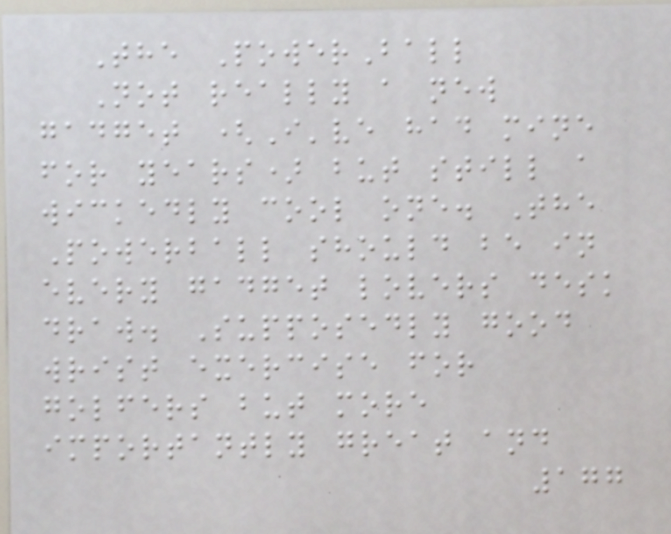The PowerBall
Not really a new
gadget (I've had mine
for years) but still a
wickedly cool one. The
Powerball should be in
every gadget lovers desk
draw. Supposedly good
wrist exercise for
golfers but more
importantly great and
177
